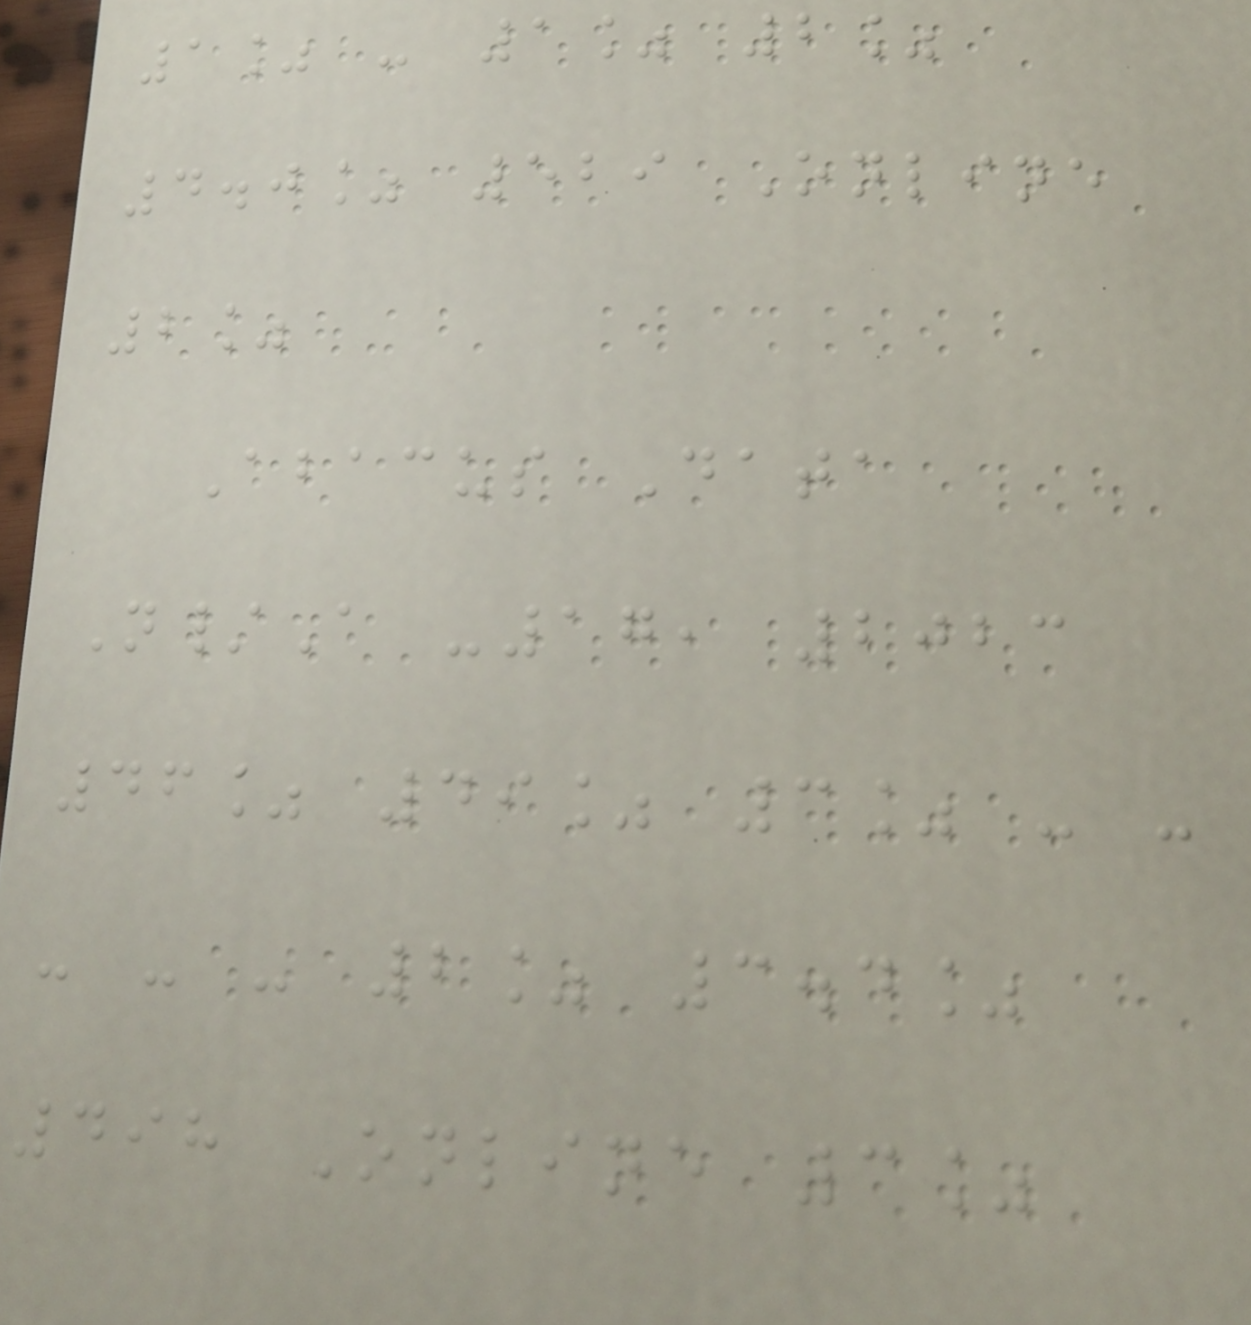1% - 1% 2%
4.0% 529 Online
2%
Abacus Data
N/A -17, 2023
46% 49% 3% - -
- - - 2% 3.4%
498 Online 3%
